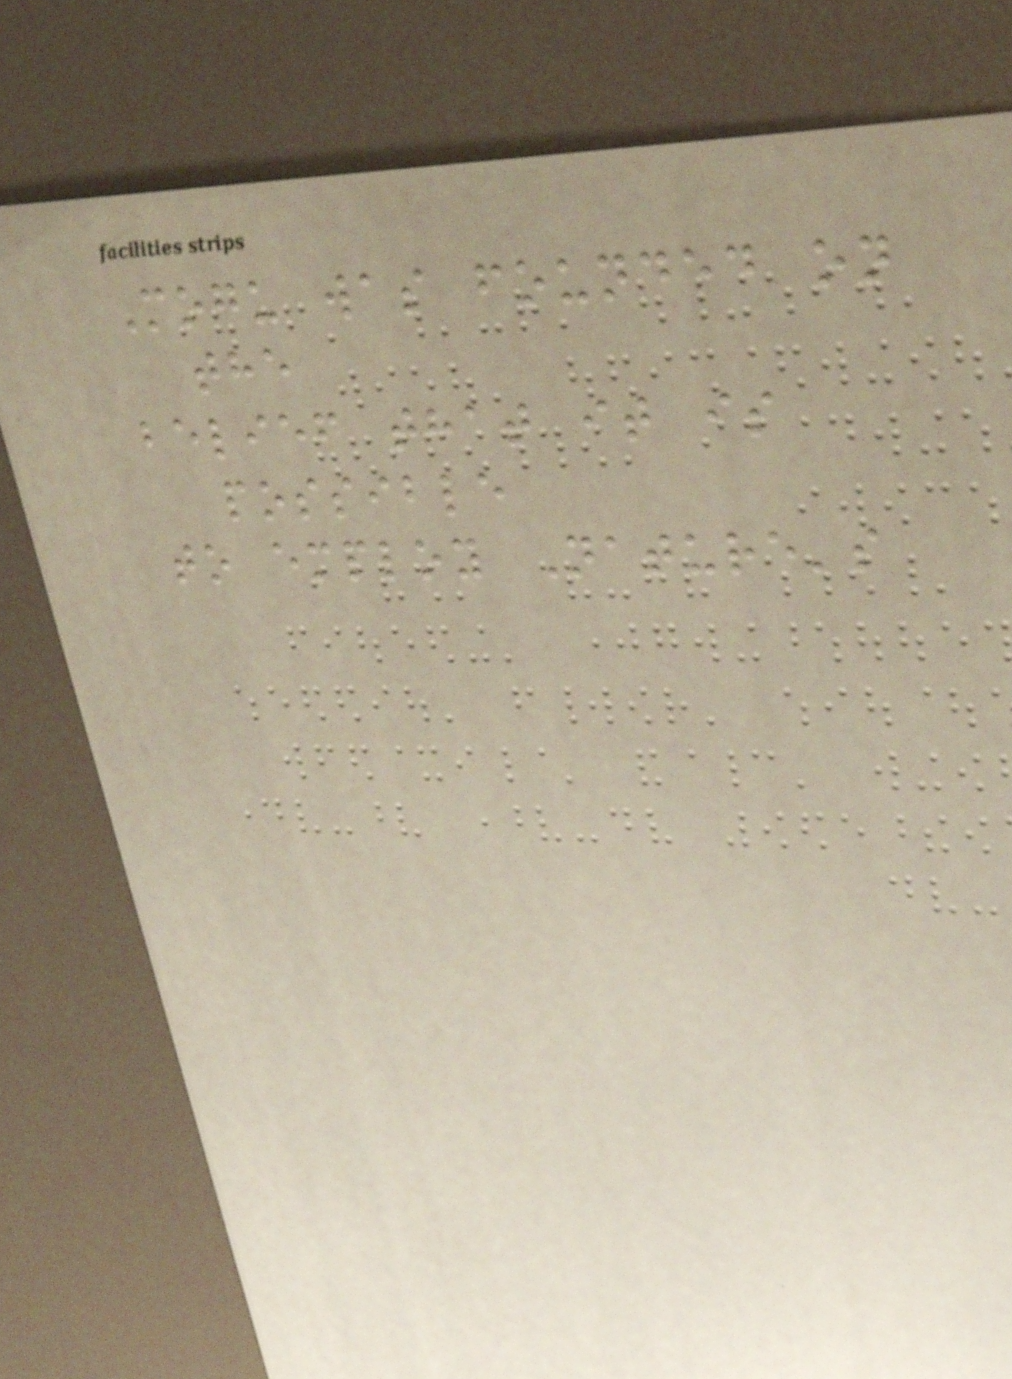Mogu was founded on
the
belief that it is
possible
to employ Nature's
